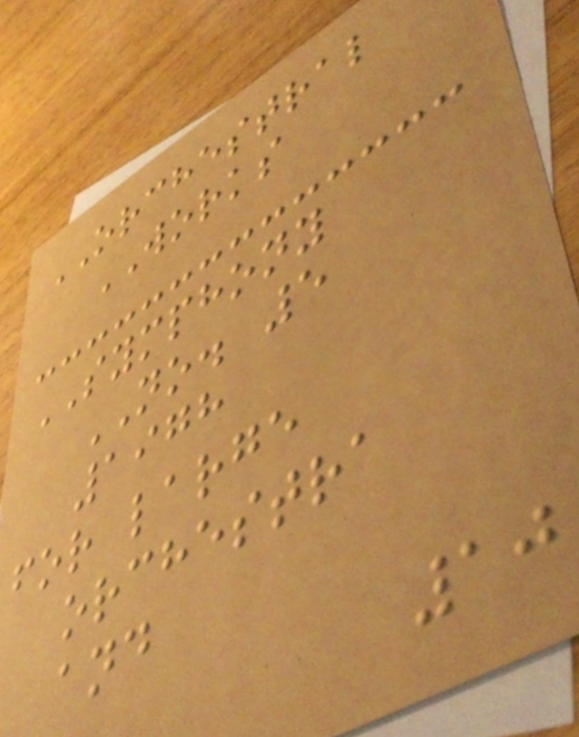ORCHESTRAL
WORKS
SYMPHONY
NO. 5
1978
for large
orchestra
and
10
